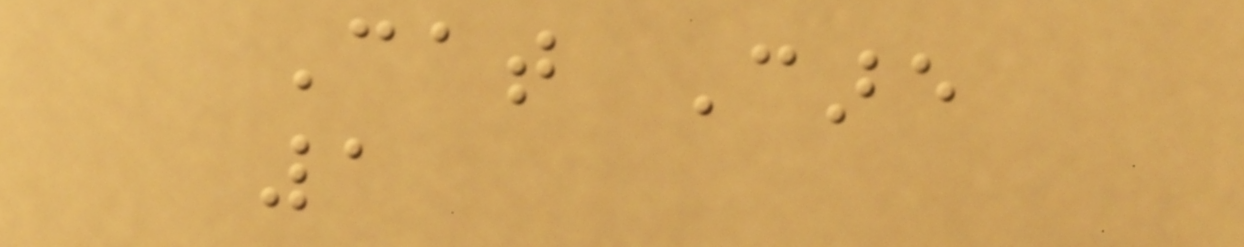Cat Care
1
